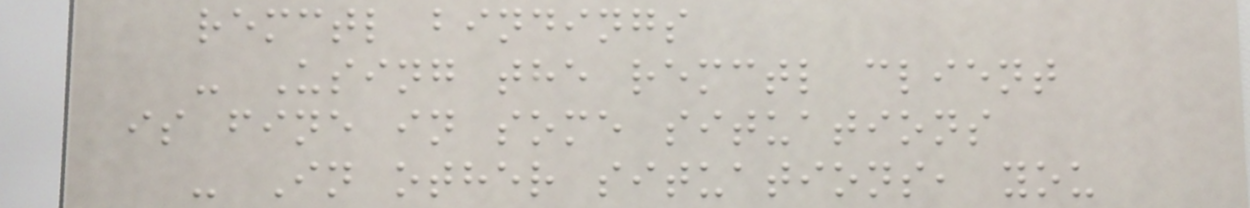remctl bindings
- Using the remctl client
is fine in some situations
- In other situations, you
